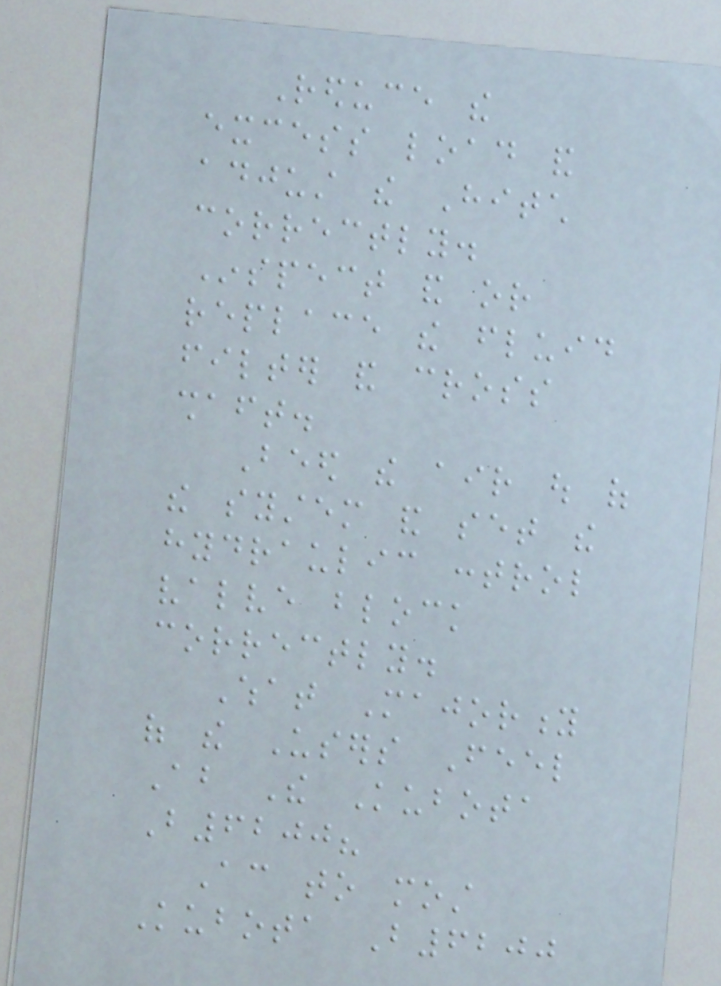Reduce the
excess load and
adjust the Hitch
correctly.
Inspect and or
replace the fluid
filter and cross
shaft.
Beed the air out of
the system and set the
hydraulic control
valve block
correctly.
What Majority
of the Users Feel
About The Kubota
B6200?
According to most
Kubota B6200
